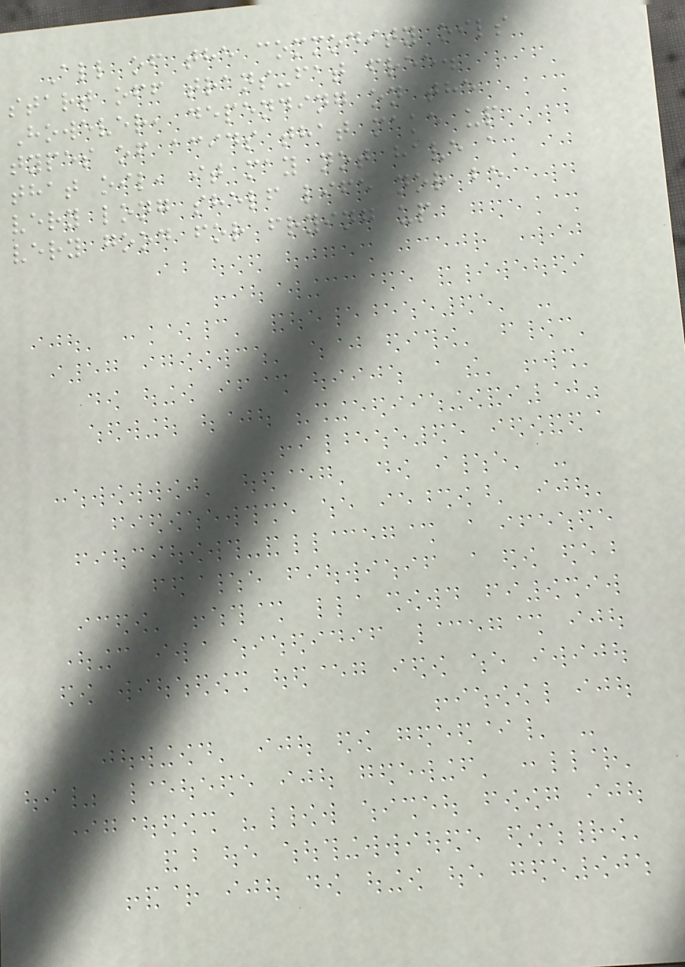All of the commodity oils
start off trans-fat free.
However, depending on the
types of acids that make up
that oil, it may not have a
very long shelf life nor be
very good for frying up
